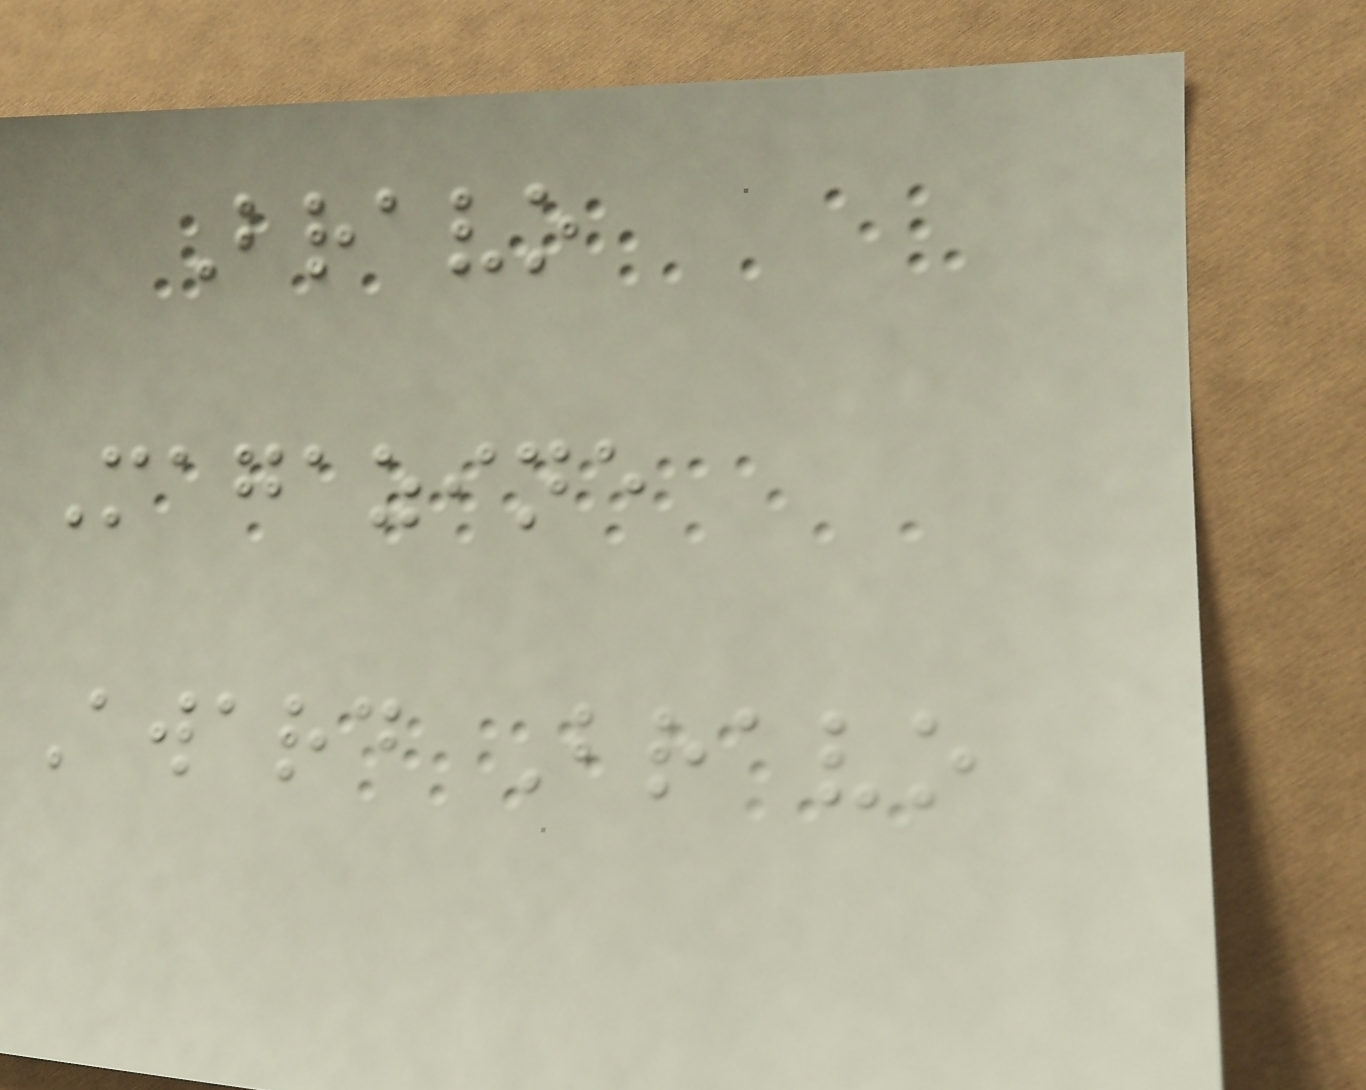Bravo
Magazine
Award Bravo
